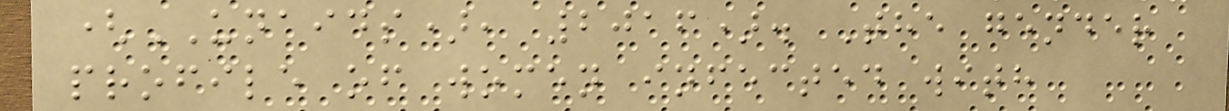(UNAIDS), 2016). The gender
profile of women infected with
